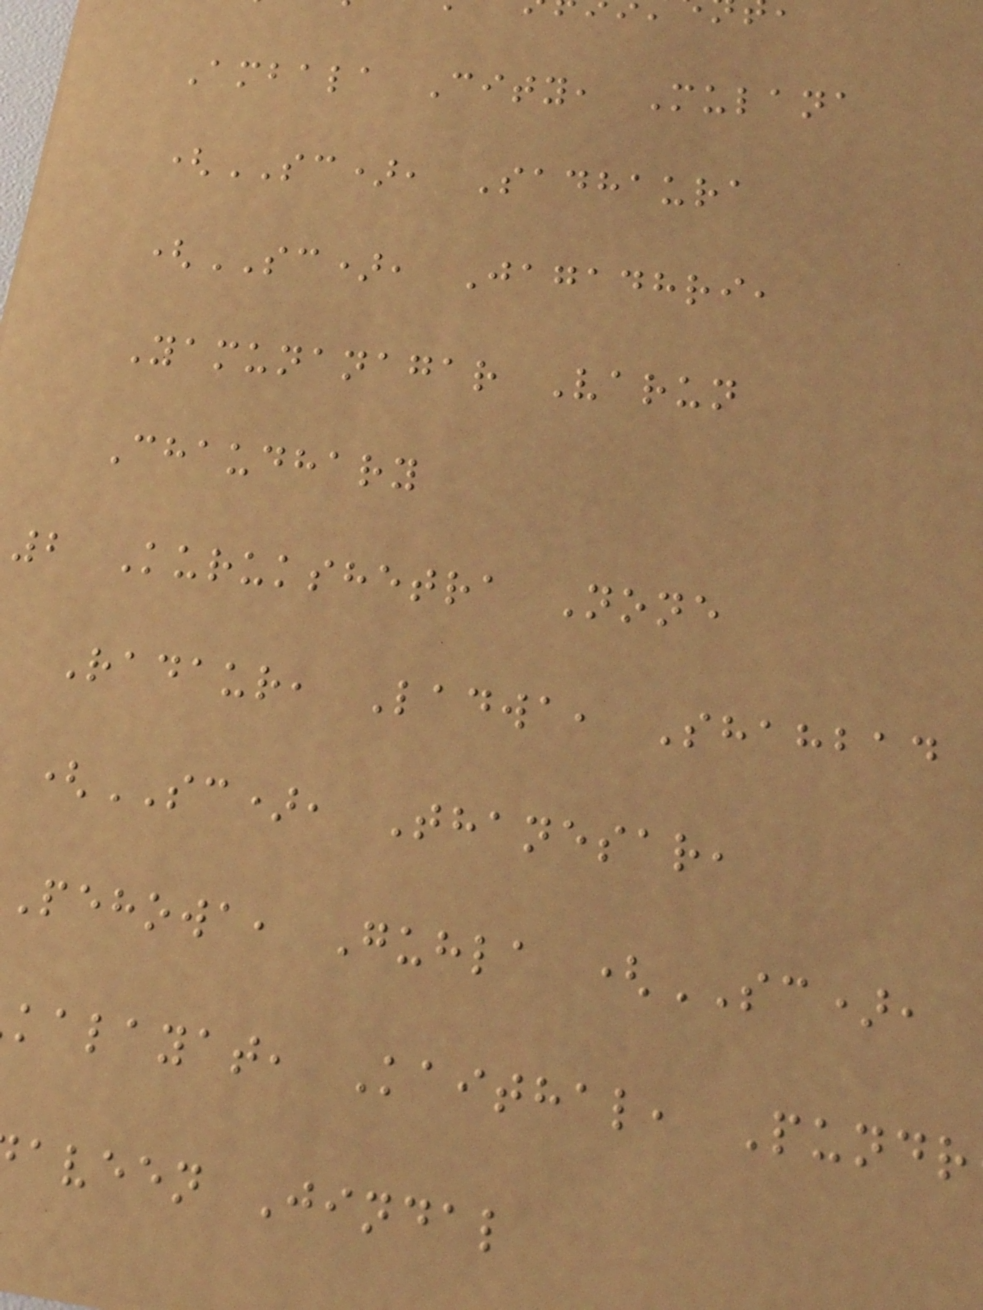Ambala City, Mulana
(SC), Sadhaura
(SC), Jagadhri,
Yamunanagar Varun
Chaudhary
2 Kurukshetra None
Radaur, Ladwa, Shahbad
(SC), Thanesar,
Pehowa, Guhla (SC),
kalayat, Kaithal, Pundr
aveen Jindal
